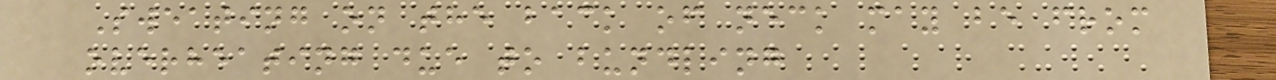Sweating on the back of neck may be from
overheating due to bundling
